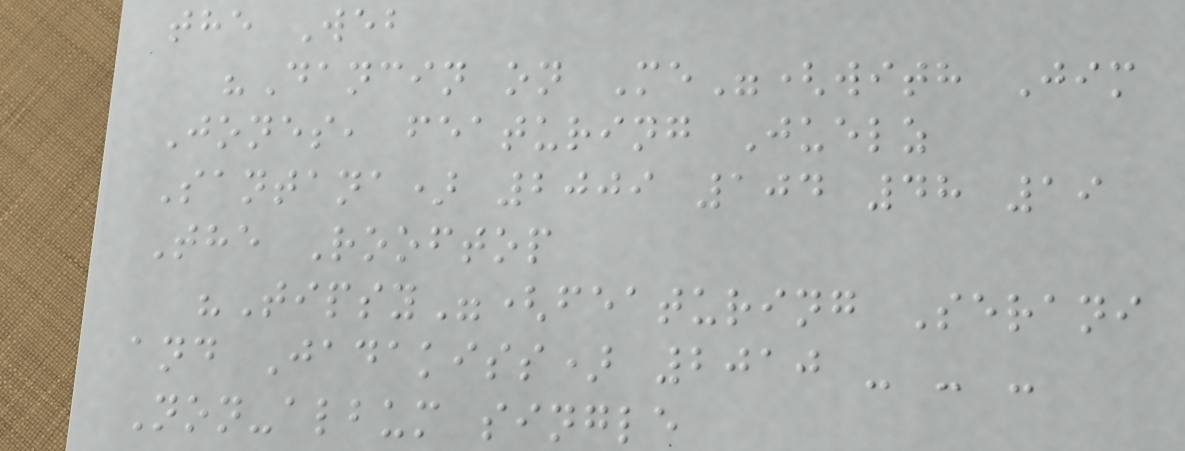the Web
"Dancin on Me"(with Jim
Jones, featuring Juelz
Santana) 2009 104 48 19
The Rooftop
"Tipsy"(featuring Serani
and Jadakiss) 2010 - - -
Non-album single
